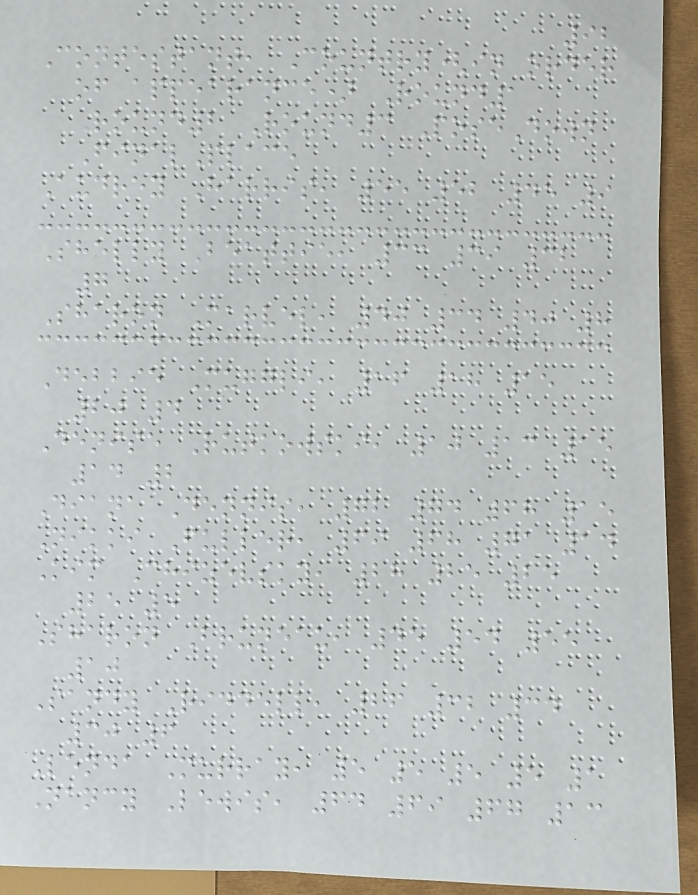92
Contestant, Country(in order
of appearance) Round1
Round2 Round3 PoseDown
FinalPlace
Audrey Harris, 55 52 45 9
Shelly Beattie, 33 39 32
7
Sharon Marvel, 40 34 40 8
Debbie Muggli, 16 18 15
20 4
Denise Rutkowski, 10 13 15
14 2
Diana Dennis, 72 74 68 15
Nikki Fuller, 69 68 71 14
Kim Chizevsky, 28 25 25
25 5
Sharon Bruneau, 45 54 55
10
Sandy Riddell, 26 32 34
30 6
Lenda Murray, 5 5 5 5 1
Nancy Lewis, 64 69 67 13
